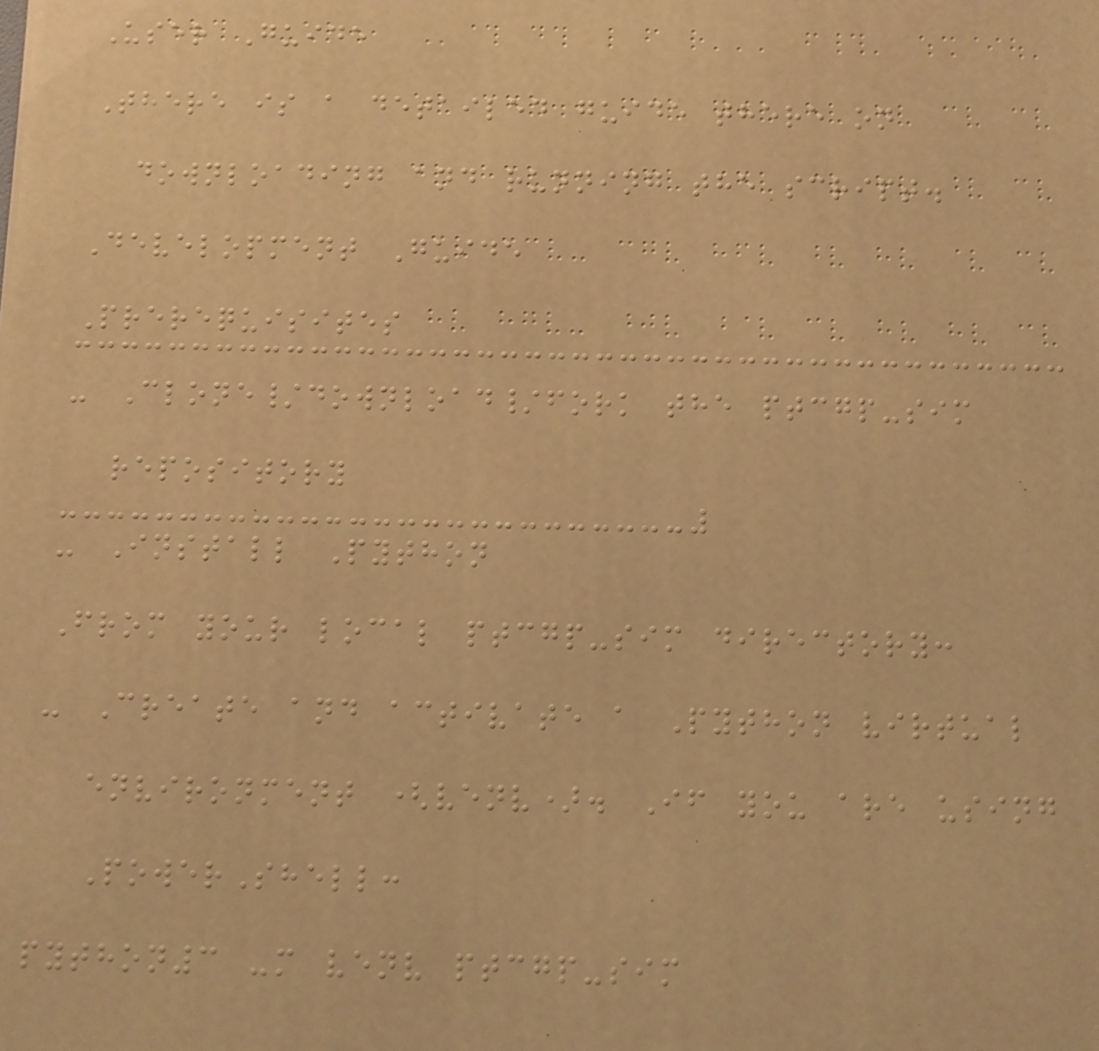User Guide
There is a detailed guide there on
downloading and running the script.
Development Guide
Prerequisites
- Clone/download/fork the ptcgp-sim
repository
- Install Python
From your local ptcgp-sim directory:
- Create and activate a Python virtual
environment (venv). If you are using
PowerShell:
python3 -m venv ptcgp-sim
